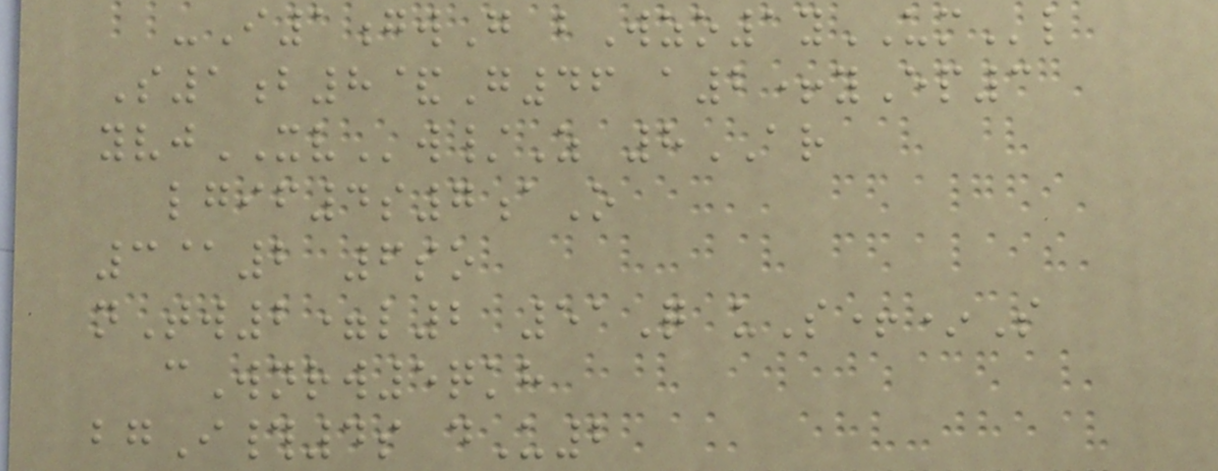-I1gwG bWzo1yUMl
S1b8&G46 a2+yEp3
yvjXVw/Z 8AR
lgif4s7aO
3@2 6so
nTw2=l2 51Q uS+*S
cWnrw5qkh
bgI#4s dU2
